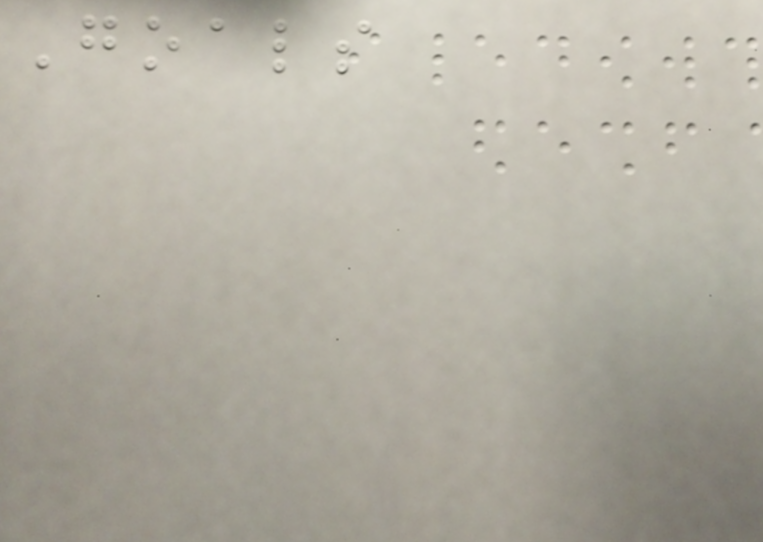Goals
